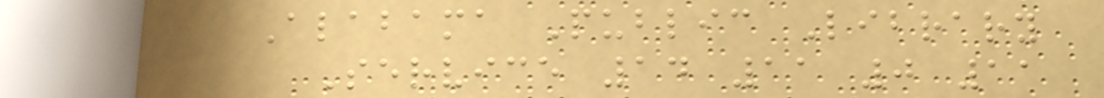Alabama Public Library
Service 14 11 0 11
